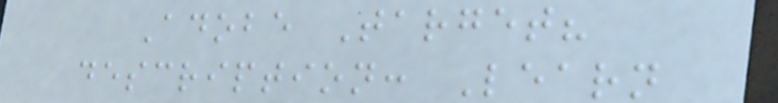Adobe Target?
description: Learn
